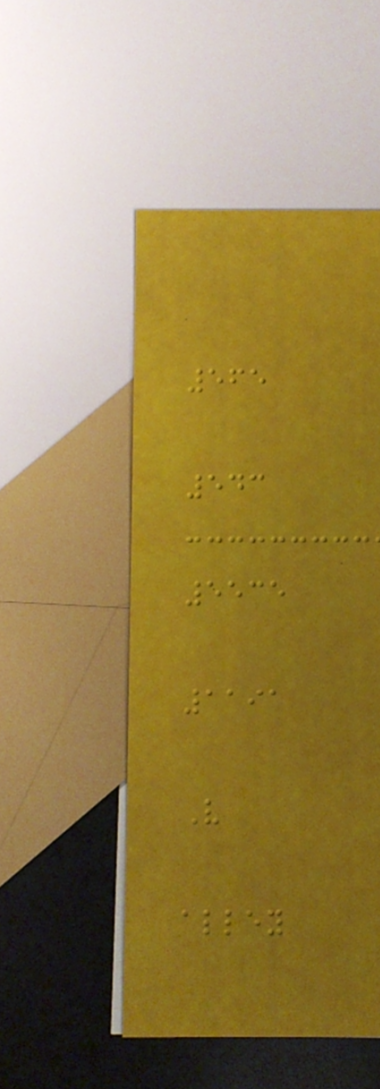565
543
5535
1191
V
alley
